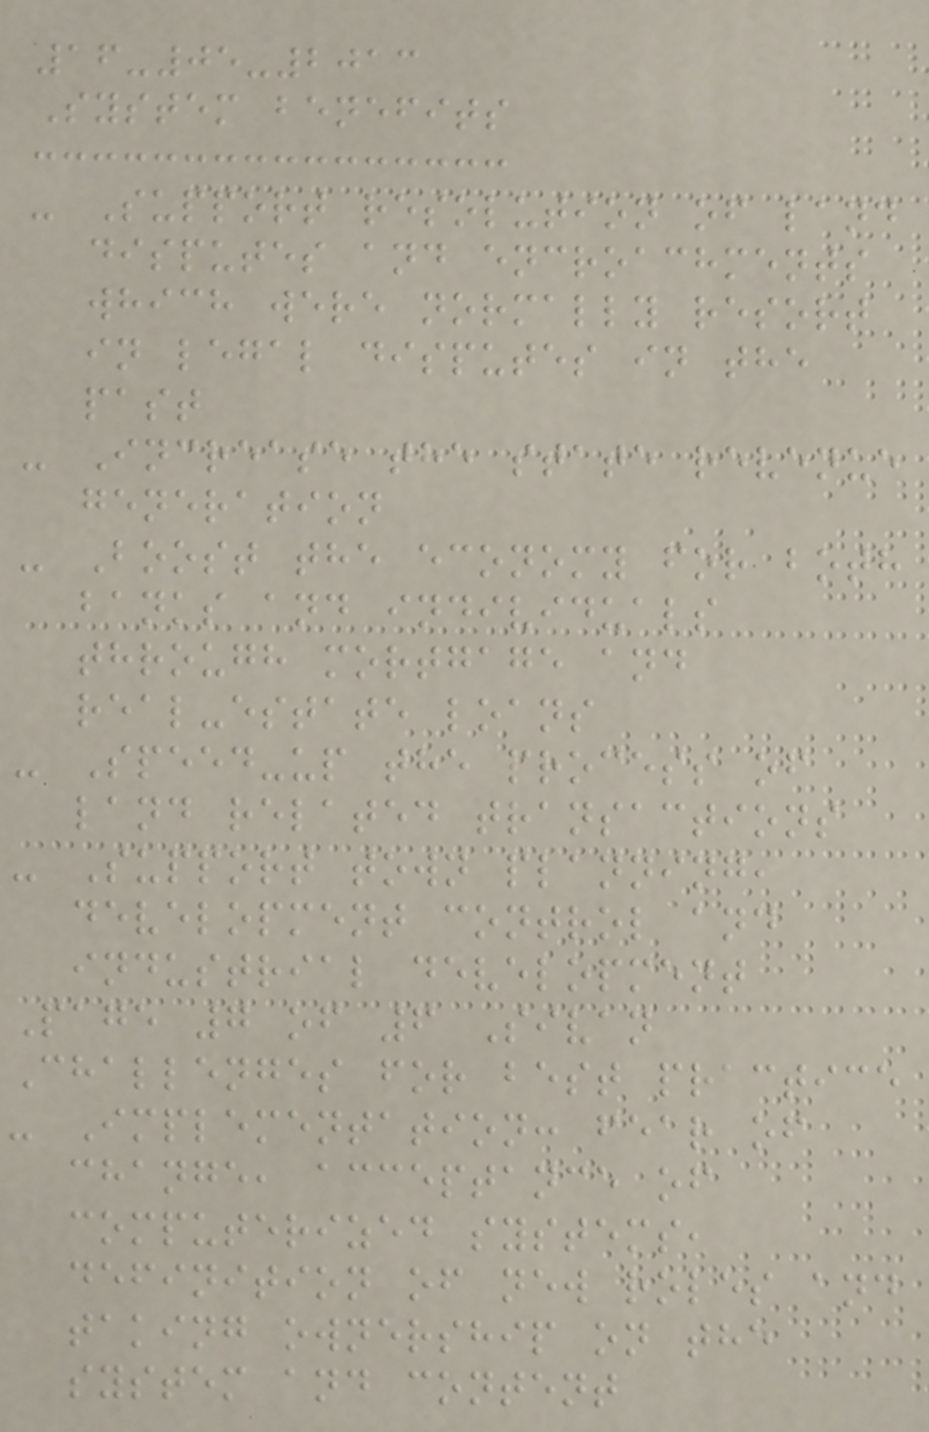16-05-2013
System benefits
- Support resolution of land
disputes and encroachments
which were normally resort
in legal disputes in the
past
- Increase the state revenue
generation
- Boost the economy for both
banks and individuals
through mortgage and
real-estate loans
- Speed-up the process of
land related transactions
- Support town planning,
development control and
industrial development
Page 7 of 6 Sivan
Challenges for best practice
- Implementation: fear of
change, acceptance of
computerized systems,
definition of new roles and
taking ownership on the
system and content
